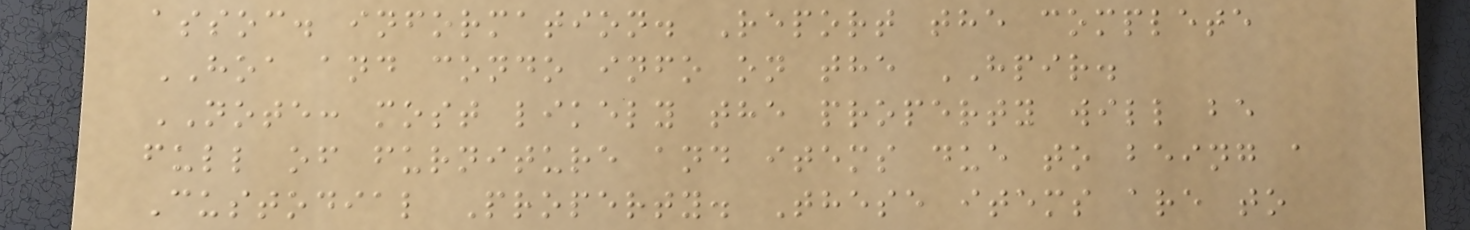assoc. information. Report the complete
HOA and condo info on the HPIR.
NOTE: most likely the property will be
full of furniture and items due to being a
Custodial Property. These items are to
